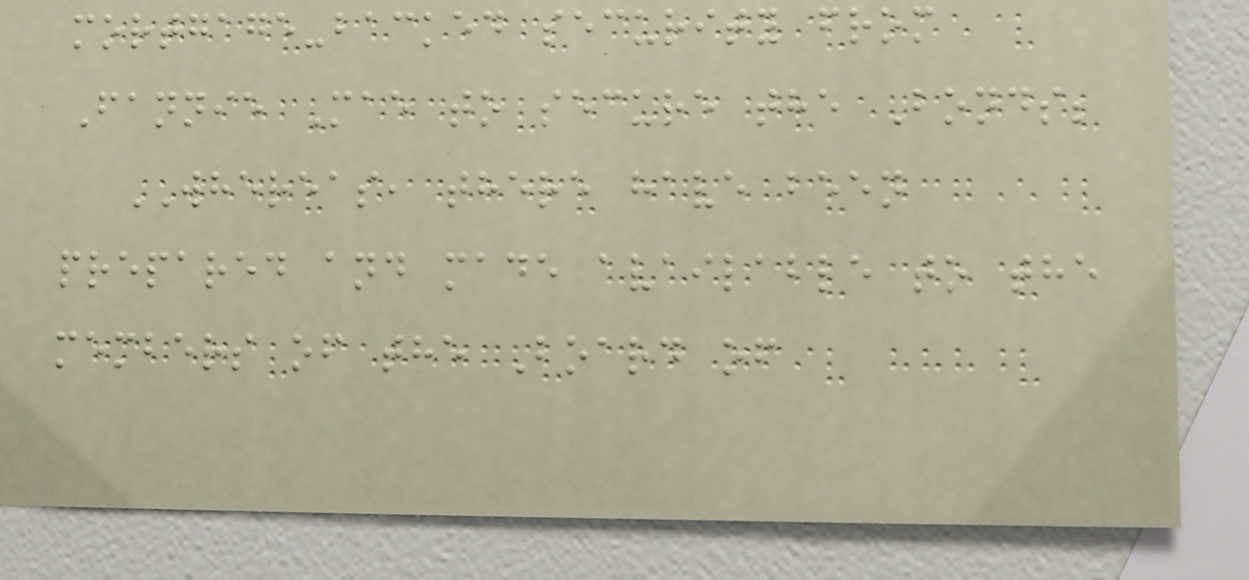mortgage-backed security from
Fannie Mae to secure the Bonds;
WHEREAS, there have been
prepared and made available to the
members of the Board of
